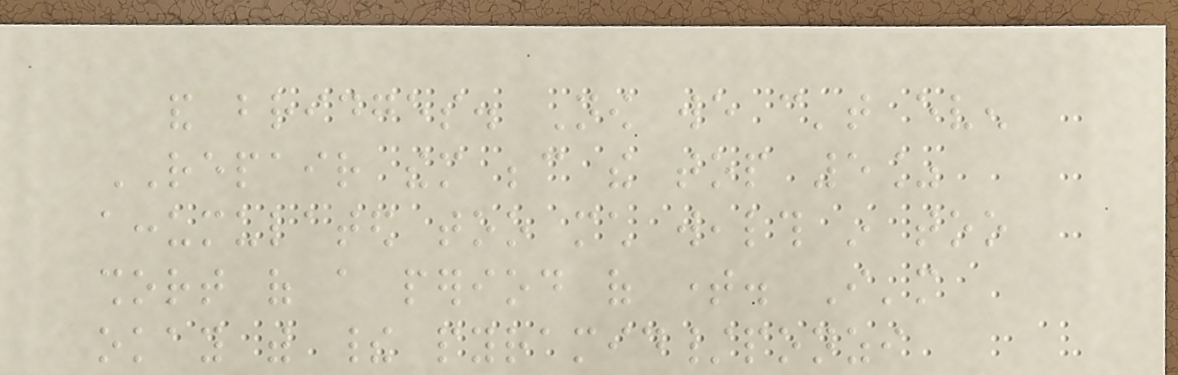and bridges. Now we can't even
REPAIR them because the top 5%
accumulated too much wealth in too
short of a period of time. I'm
okay with their pyramid/ponzi
